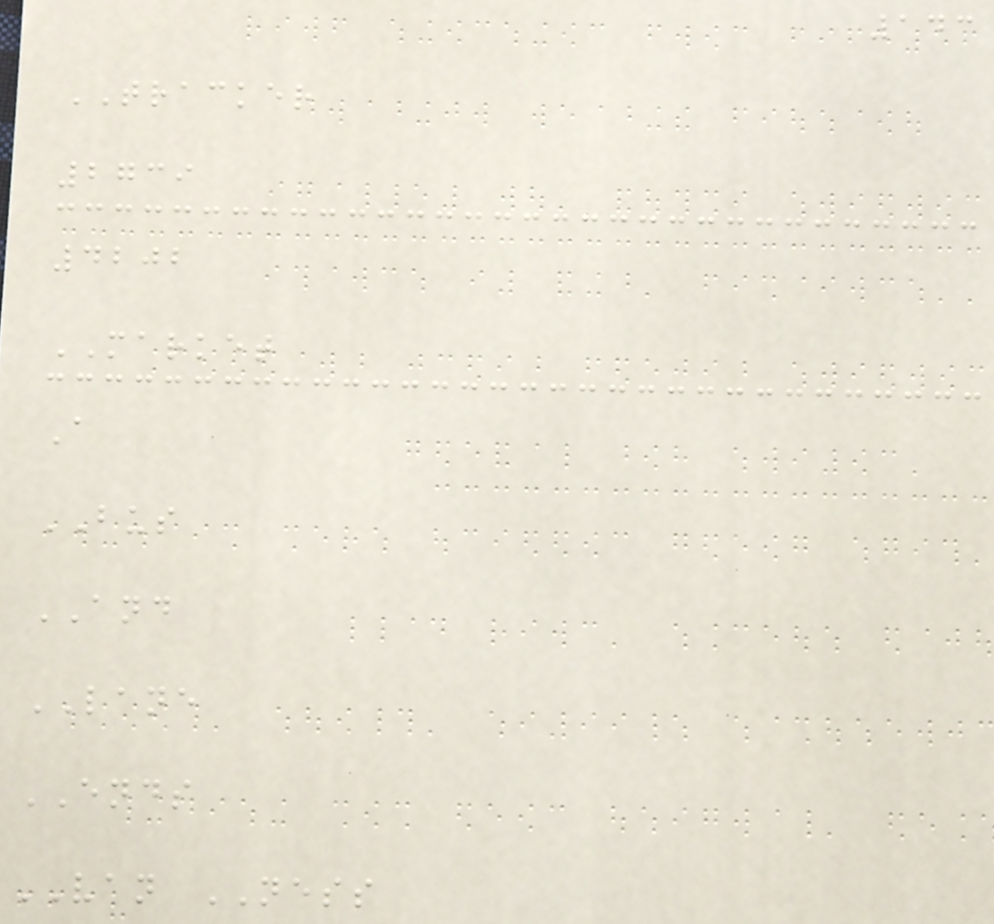143
TRACKER
2739
4202
MARKET
A
BUS
AND
LANE
ENDS
VAN NESS
